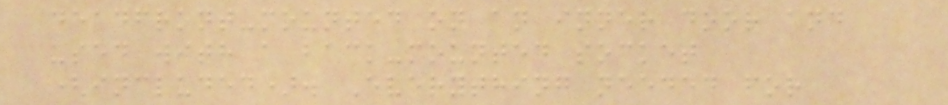deadfront-mounted on an inner door and
used with a back-mounted socket
(included). Everything needed for
